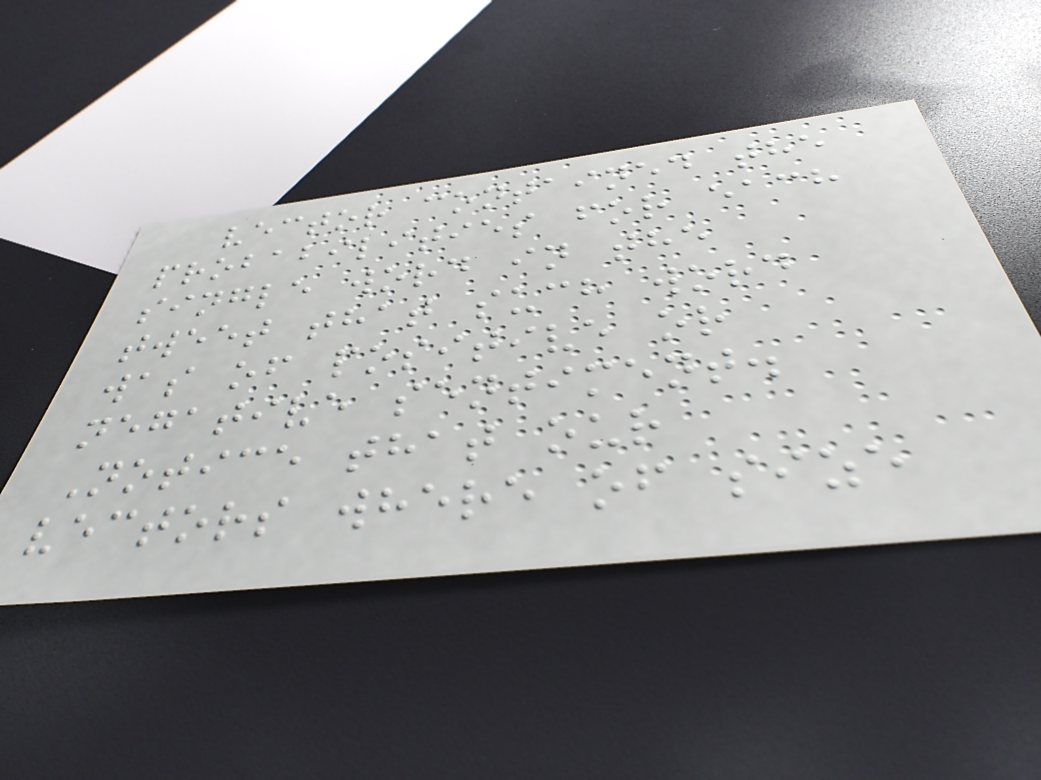vector contained the
probabilities for each
single word in the
tweet that such word
was of positive or
negative sentiment.
Notice that our
vectors where of size
